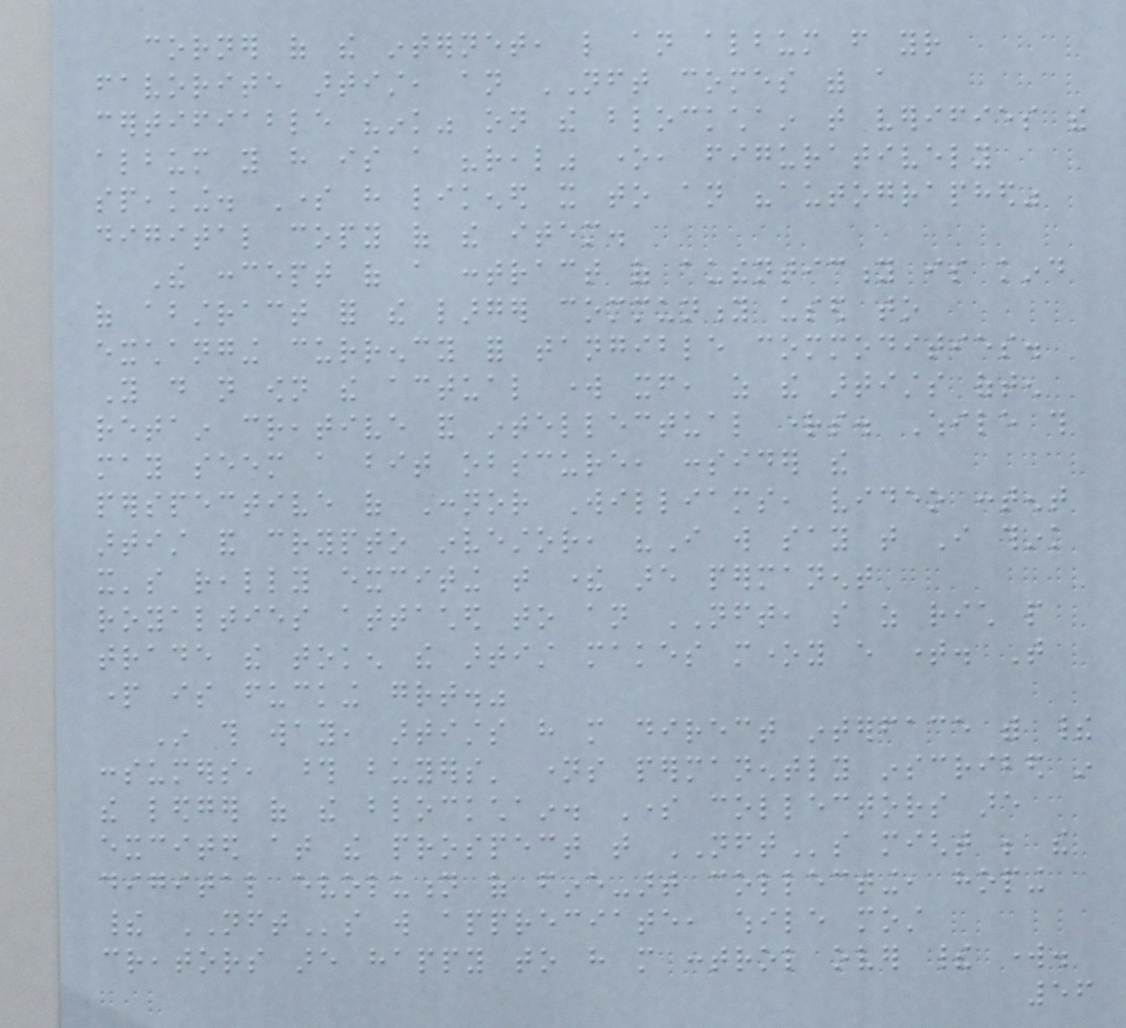corner of the internet, like an album from your
favorite artist, an NFT comes with a
certifiable "ink" on the blockchain that verifies the
album you have is a "real" one, figuratively
speaking. Some have likened it to an "autographed"
digital copy of the item.
The concept of a contract of authenticity is kind
of abstract for the larger community used to
exchanging currency for tangible commodities.
You do not own the actual work itself, as the artists often
retain creative and intellectual rights. While this
may seem a bit obscure, consider the
perspective of Connor Williams, video content
artist and crypto investor, "I will say that I think
it's really exciting that there are permanent
royalties attached to an NFT, so as rich people
trade the token the artist makes money every time. That
part is fucking great."
In this way, artists have more direct interface with their
consumers, those buyers' names permanently inscribed in
the ledger of the blockchain. Some collectors are
excited at the prospect that NFTs might be the
digital evolution of fine-art collecting, hoping
their NFTs will appreciate, while most
creators are happy to have more control over their work.
56
